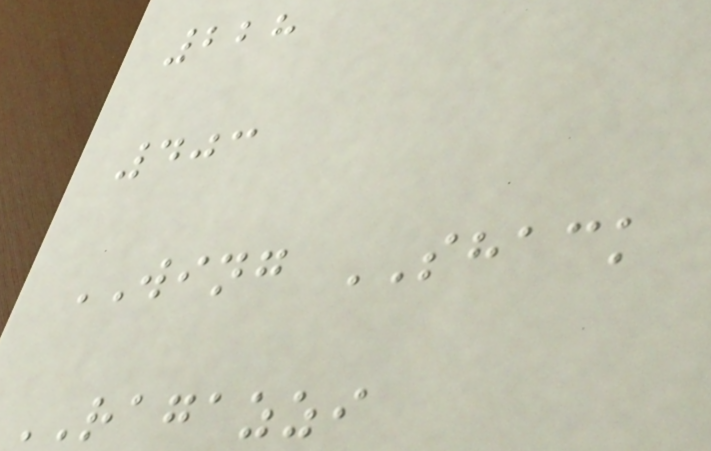228
403
WING SHACK
RAGAZZI
